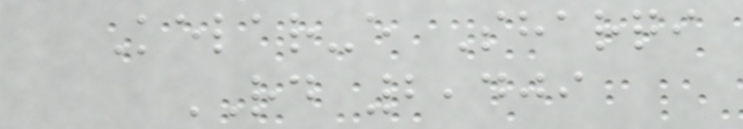Kelar-e Sharqi
RD 2,409
